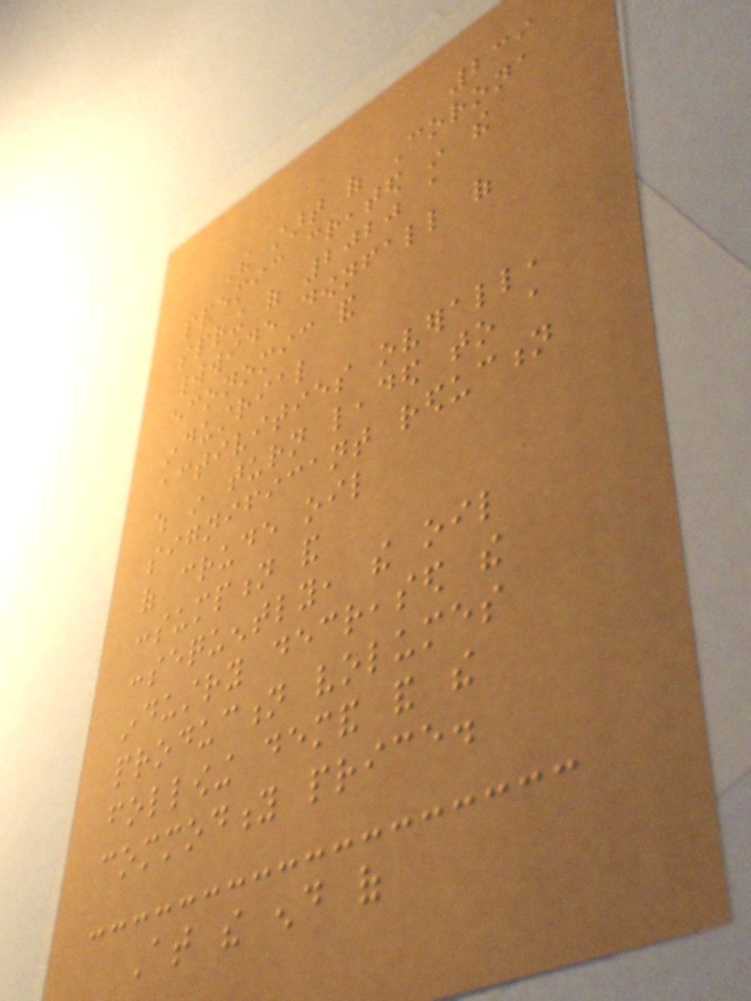239
The start of Corona
pandemic created in the
spring of 2020 a
worldwide downfall of
economic and
industrial
activities overall,
which in turn leaded to a
significant reduction
of crude oil
consumption and
consequently, the oil
industry decreased the
production volumes
following demand and the
commodity price.
At the end of
